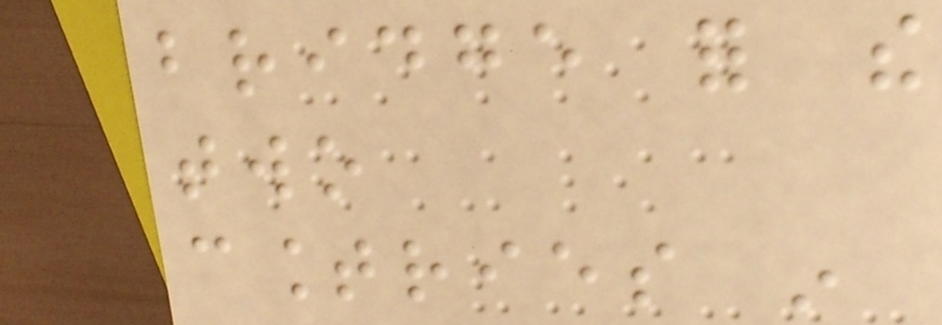bridge for the
two
countries in
